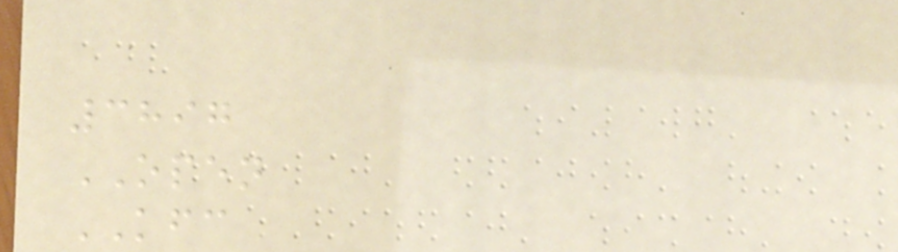3897
OPEN
KFC
